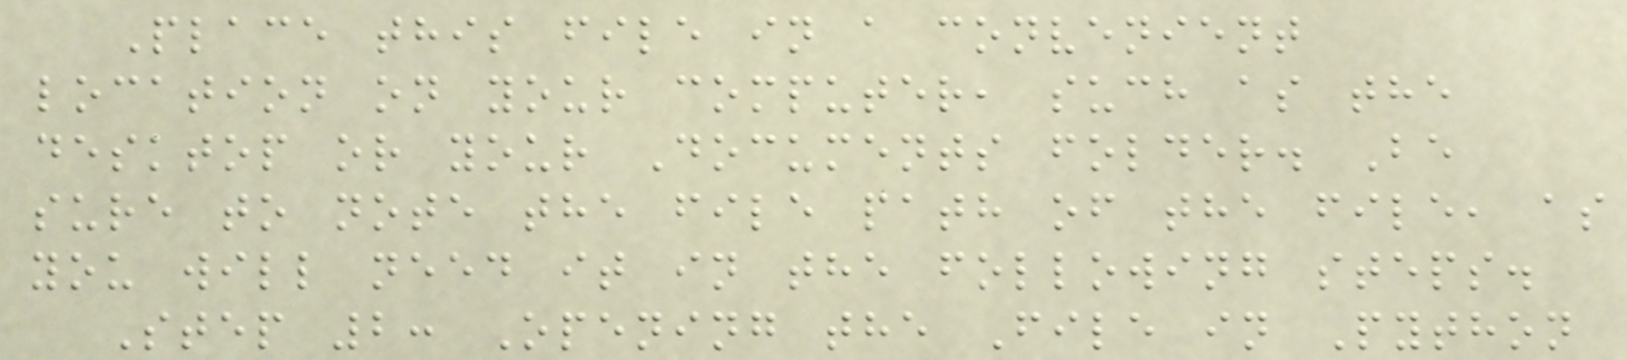Place this file in a convenient
location on your computer, such as the
desktop or your Documents folder. Be
sure to note the file path of the file, as
you will need it in the following steps.
Step 2: Opening the File in Python
